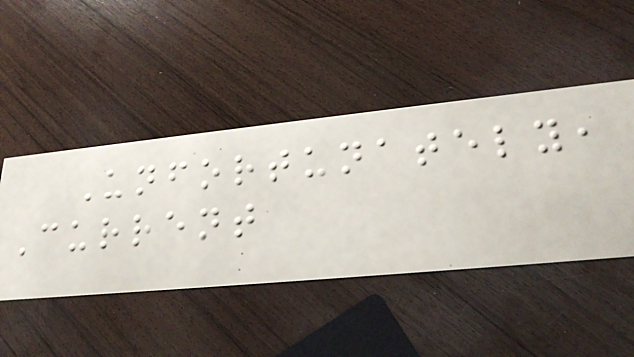Unfortunately,
Current
